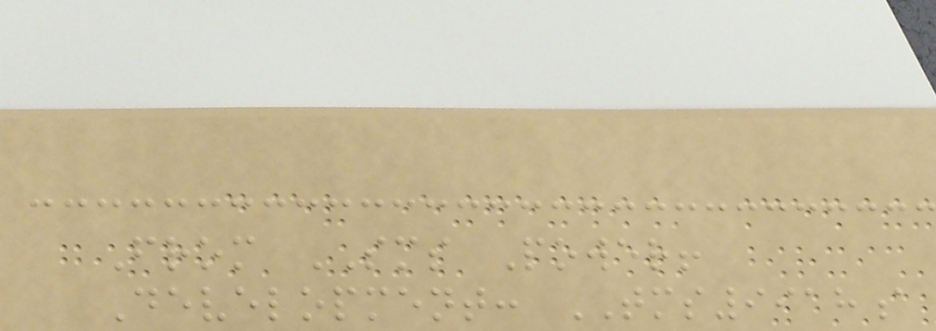From SMS Power!
Development: TMS9918a
